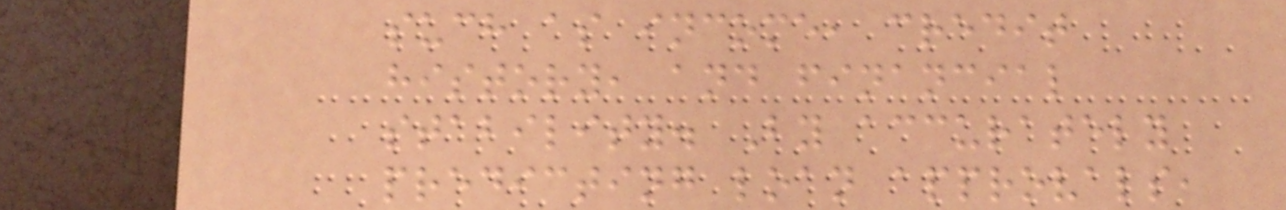such as income, credit
history, and financial
stability. By accurately
predicting loan approvals,
